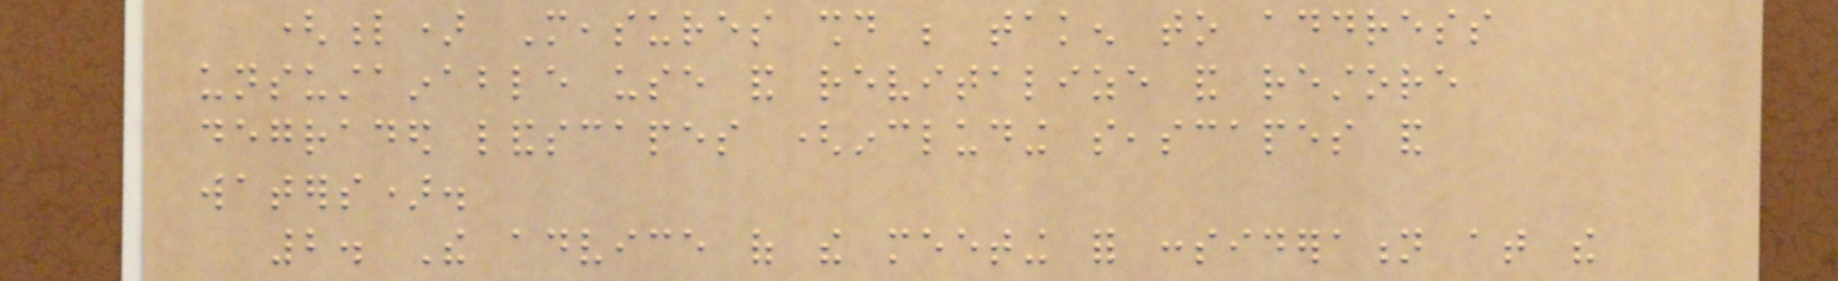(l) Measures should be taken to address
unsustainable use and revitalize and restore
degraded landscapes (including seascapes and
waters).
2. The advice of the meeting for consideration at the
